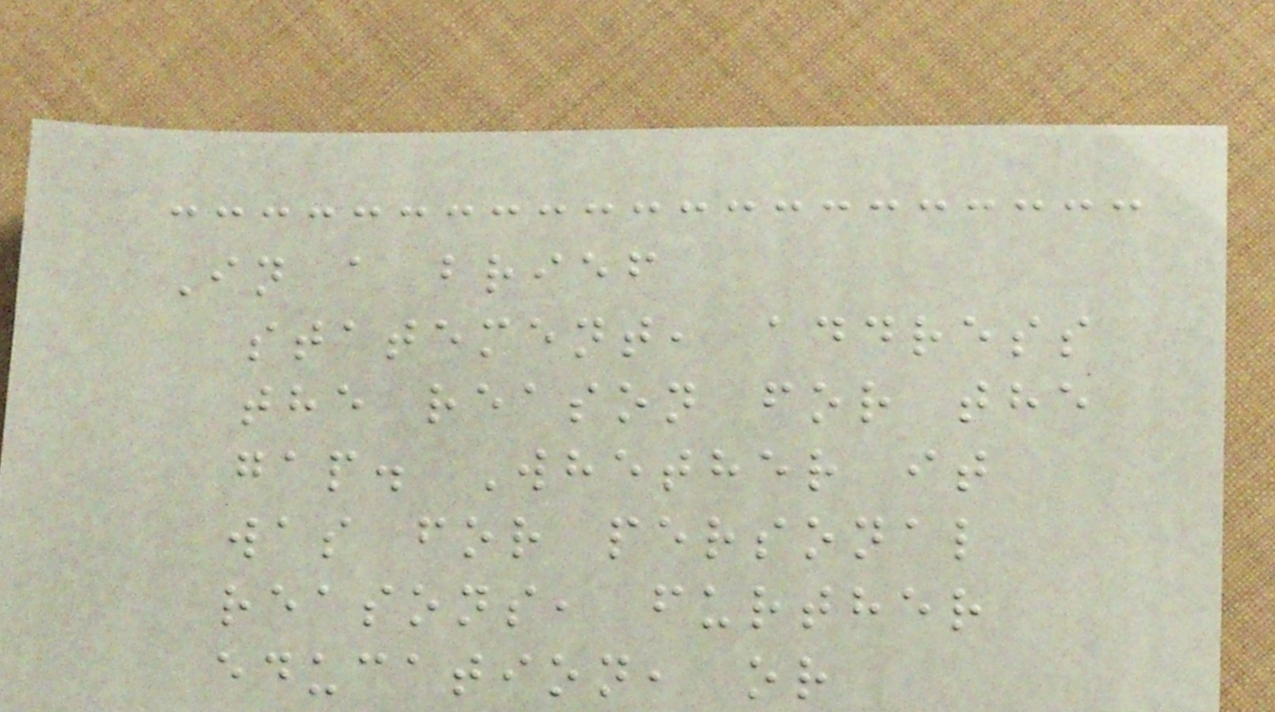In a brief
statement, address
the reason for the
gap. Whether it
was for personal
reasons, further
education, or
